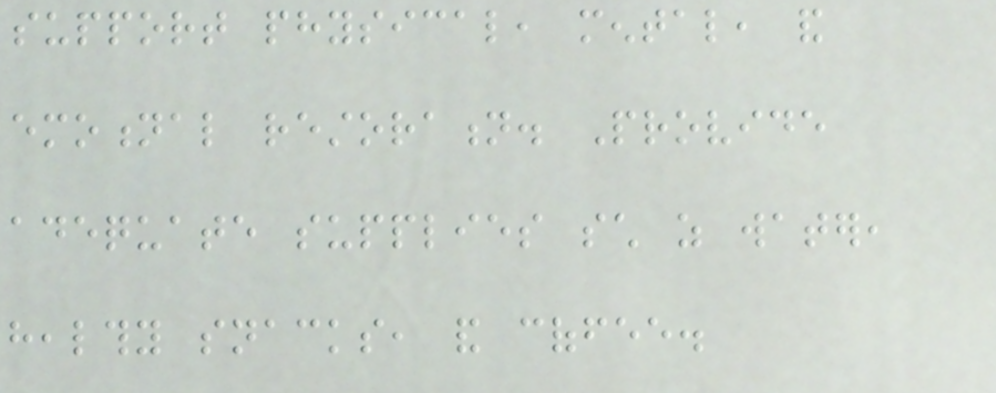support physical, mental, and
emotional restoration. Provide
adequate supplies such as water,
healthy snacks, and coffee.
